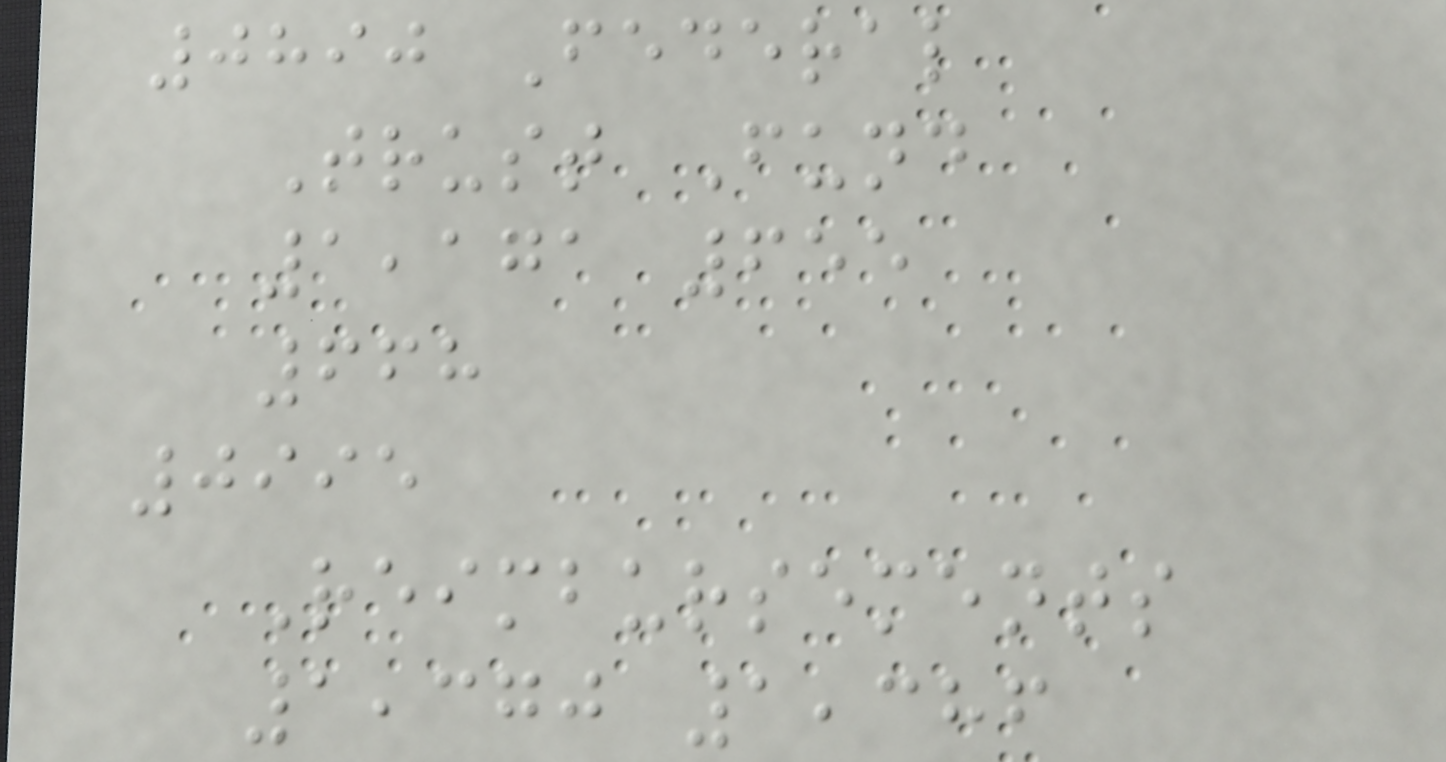0890 Federal
Trust Fund
1,171 655
668
0995
Reimbursements
1,370 1,386
